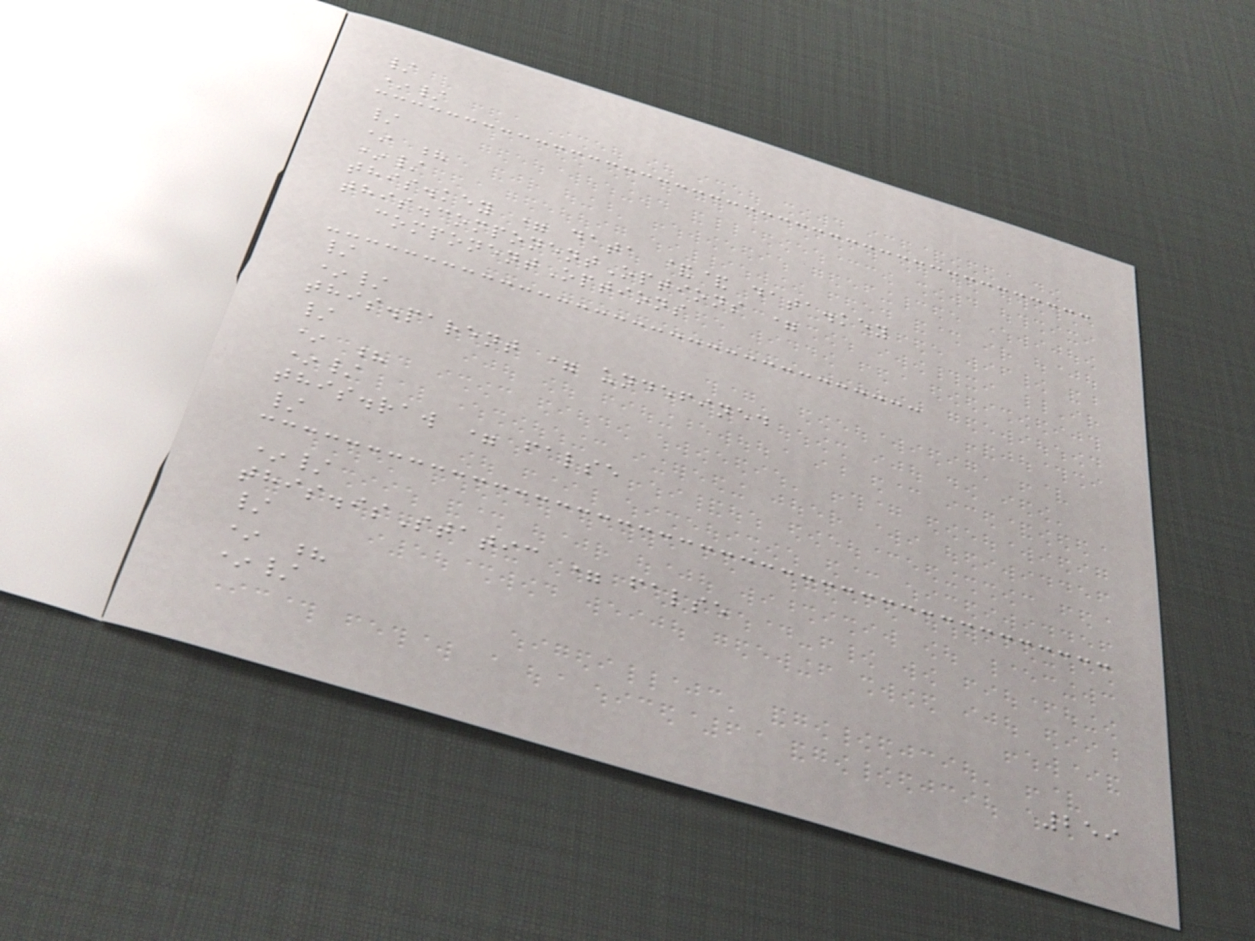/
*/
/
* ?
*/
this.key = data && data.key
this.componentOptions =
componentOptions
/
*/
this.parent = undefined
/
* ?
*/
this.raw = false
/
*/
this.isStatic = false
/
* ?
*/
259
